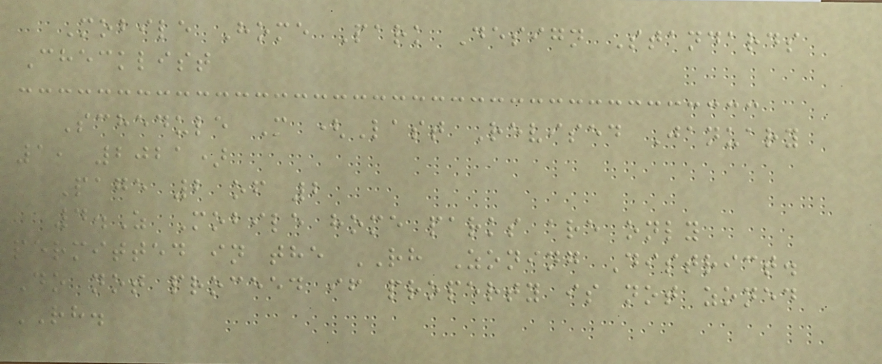Mobile Home Park Design Standards
Checklist
Schedule M (Last Revised January
1, 2021)
Page 2 of 2
4.Z Mobile home parks are only
permitted in the RH Zoning District.
Do not proceed if property is not zoned
RH.
